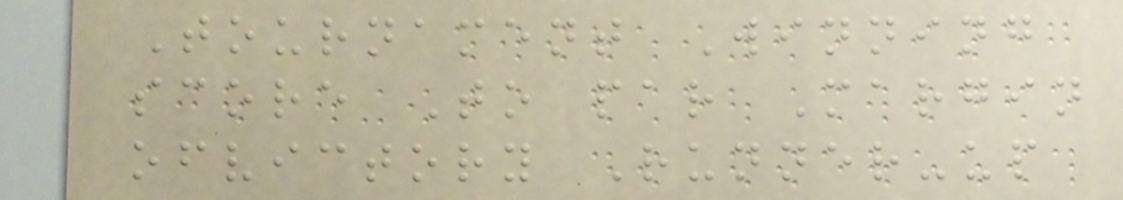Tournament Winning
score To par Margin
ofvictory Runner-up
